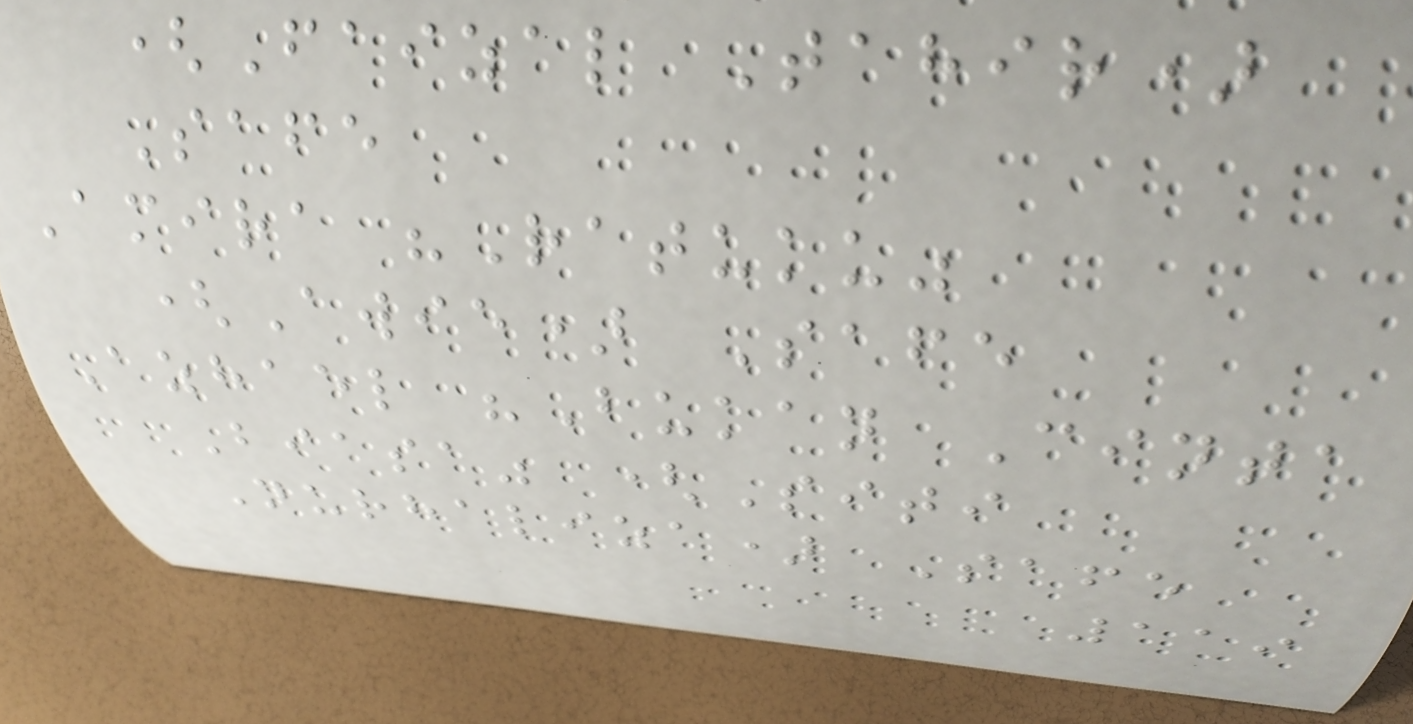(Faizal Tahir)
Safe
Amira "Ratuku"
(Awie) Safe
Azhael "Bukan Cinta
Biasa" (Siti
Nurhaliza) Safe
119
